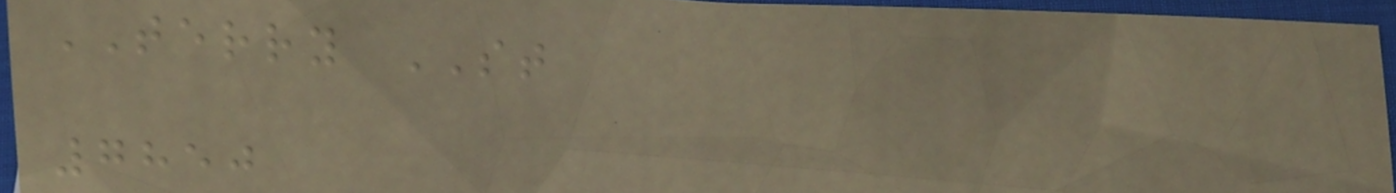TERRY ST
7850
